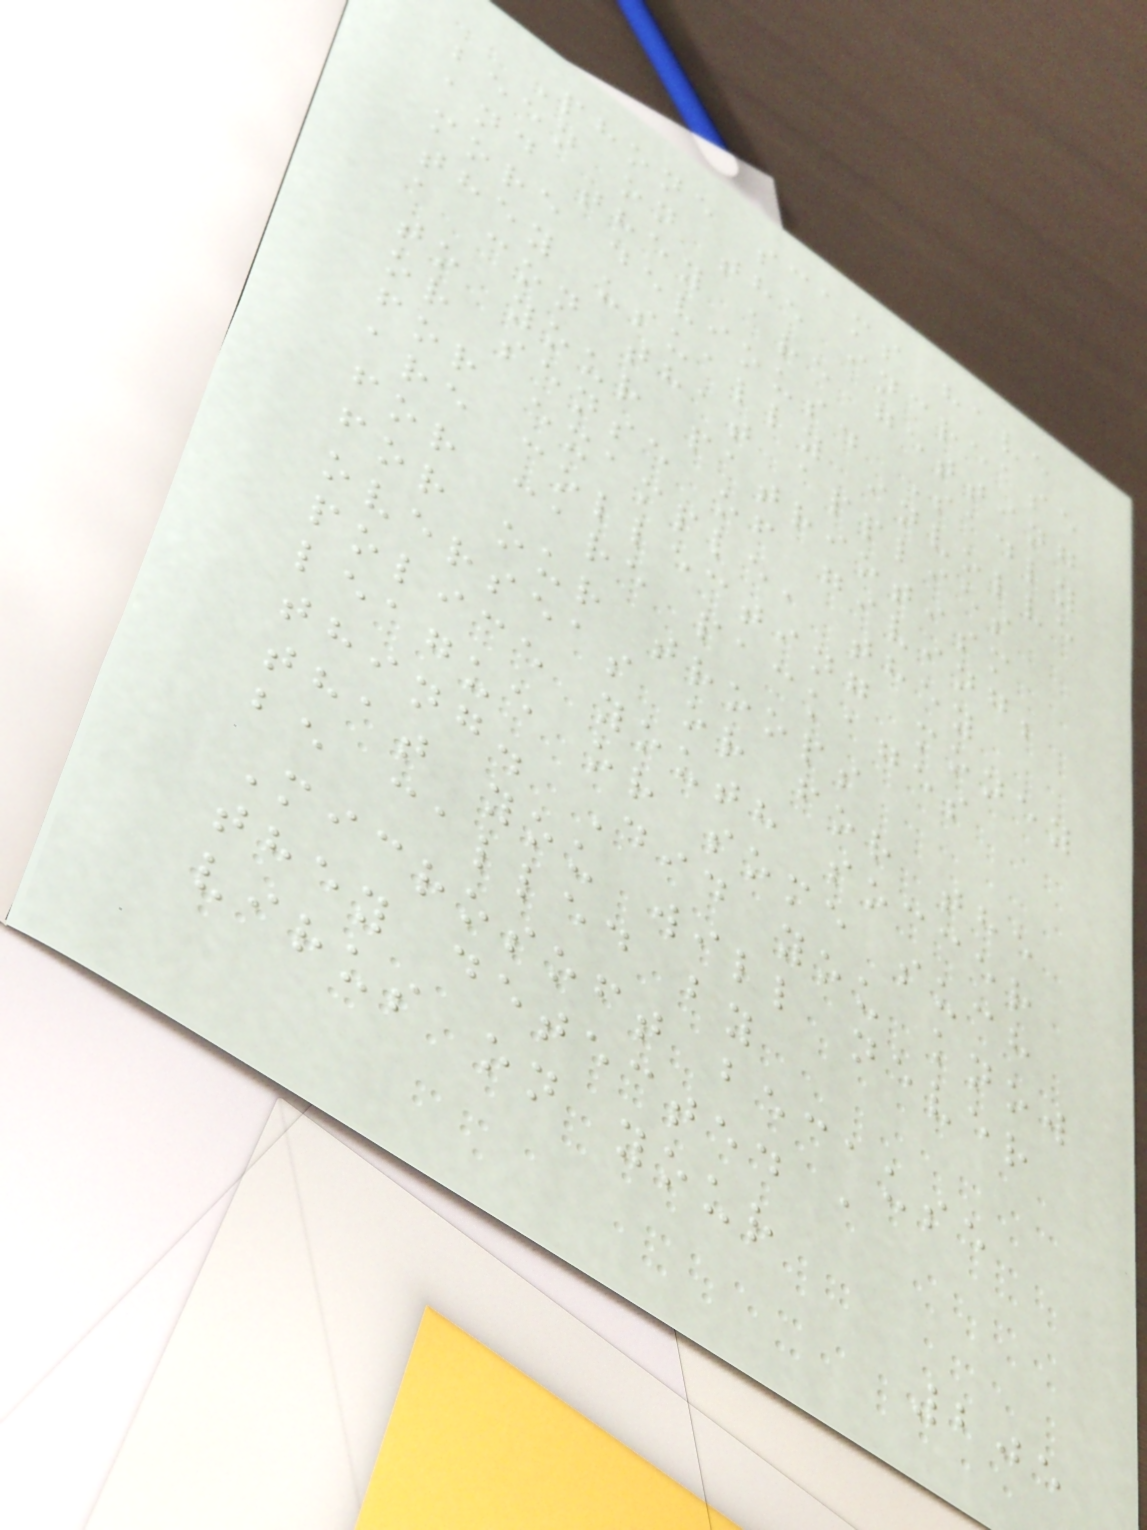Phone scams have
been on the increase
and they are getting
more devious. Sadly
they usually involve
a con that applies
to your patriotism
or sense of giving;
for example, they
are collecting money
for care packages
for our troops
overseas or for the
police youth soccer
league or some such
thing. Did you know
that you will never
be called by
Microsoft because
they detected a
virus on your
205
